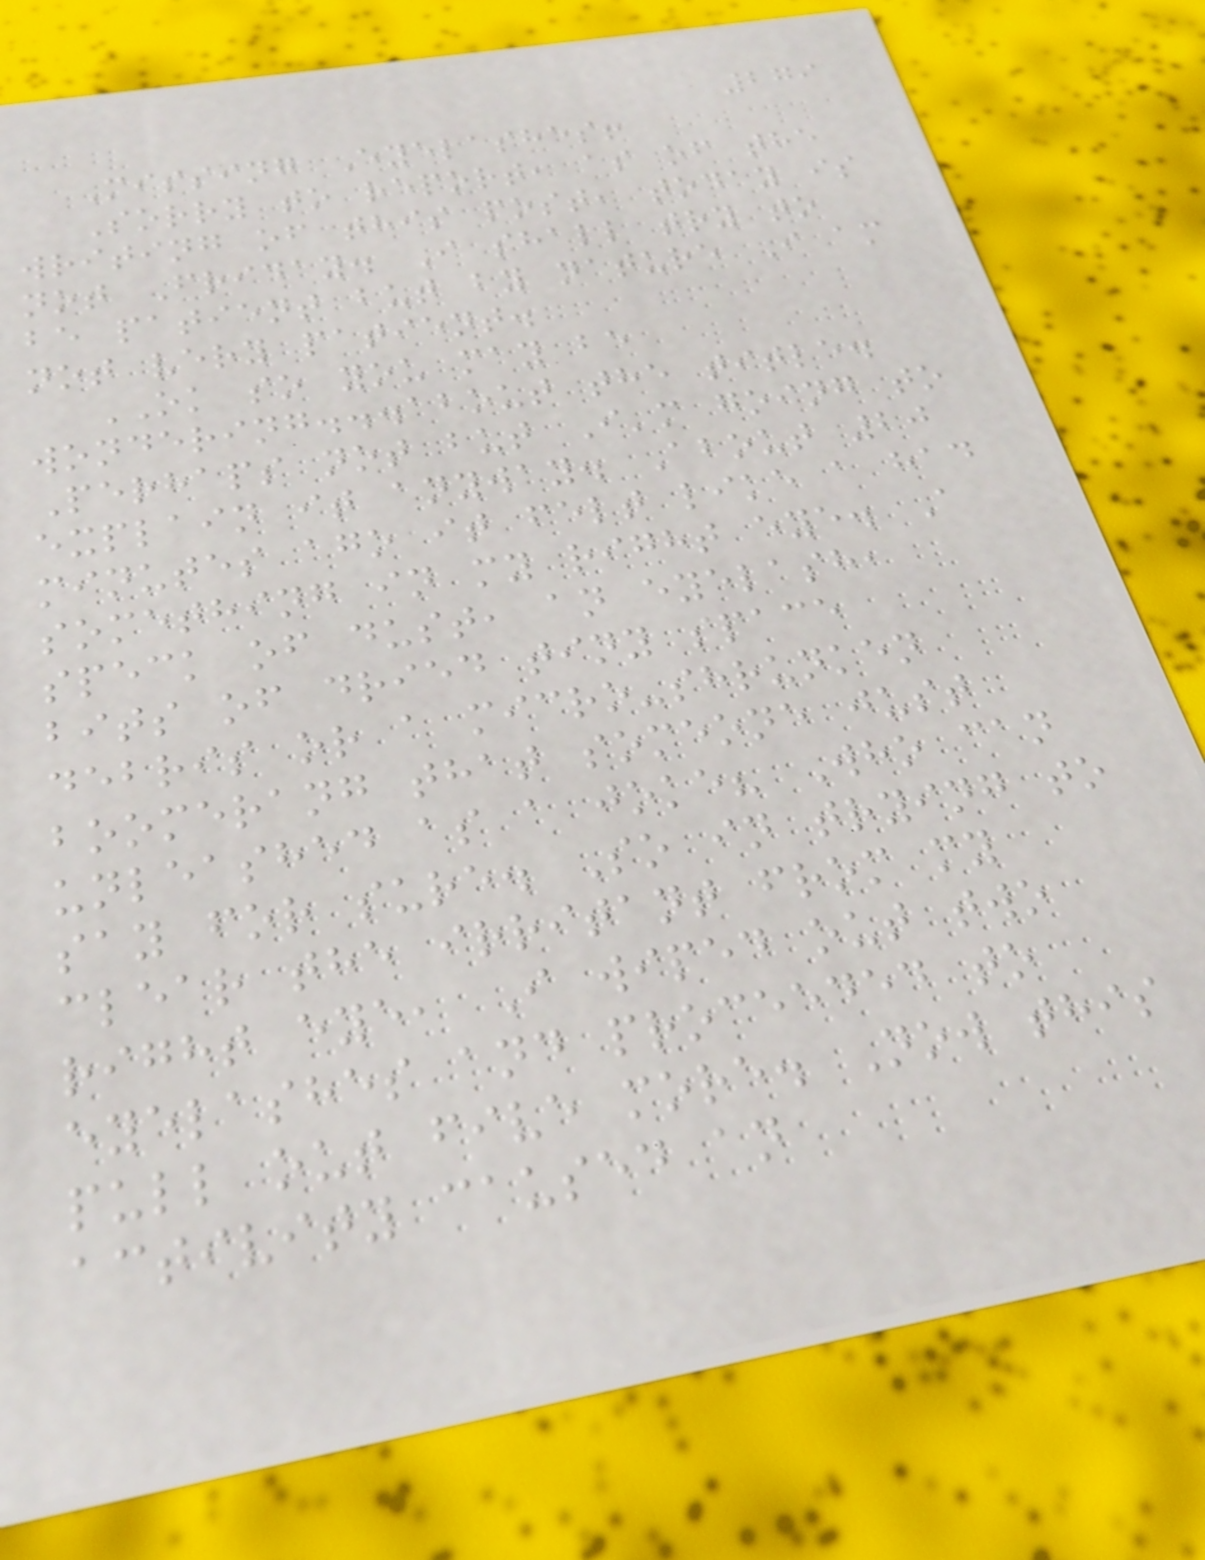279
Missing Eyelashes!
Sorry to report, as of the
writing of this post, today is
not Friday. I shall try to
be patient but by nature I am
not very patient.
OK so you may be
wondering...about the title.
Perhaps not but I'm going to
explain it anyway. About 20
minutes ago it felt like a had
something in my right eye. A
speck of dust, an eyelash,
bits of dried tiny space
debris or a micro-shrunken
boomerang that someone just
unleashed as a joke? Who can
say for sure. So in trying to
clear the irritant from my
right eye, I wiped out two
eyelashes and proceeded to
pull out five more. Now this
activity caused an
